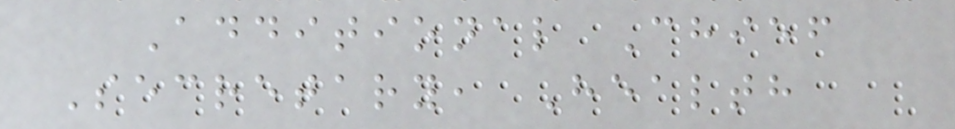Additional Chief
Secretary, Health
